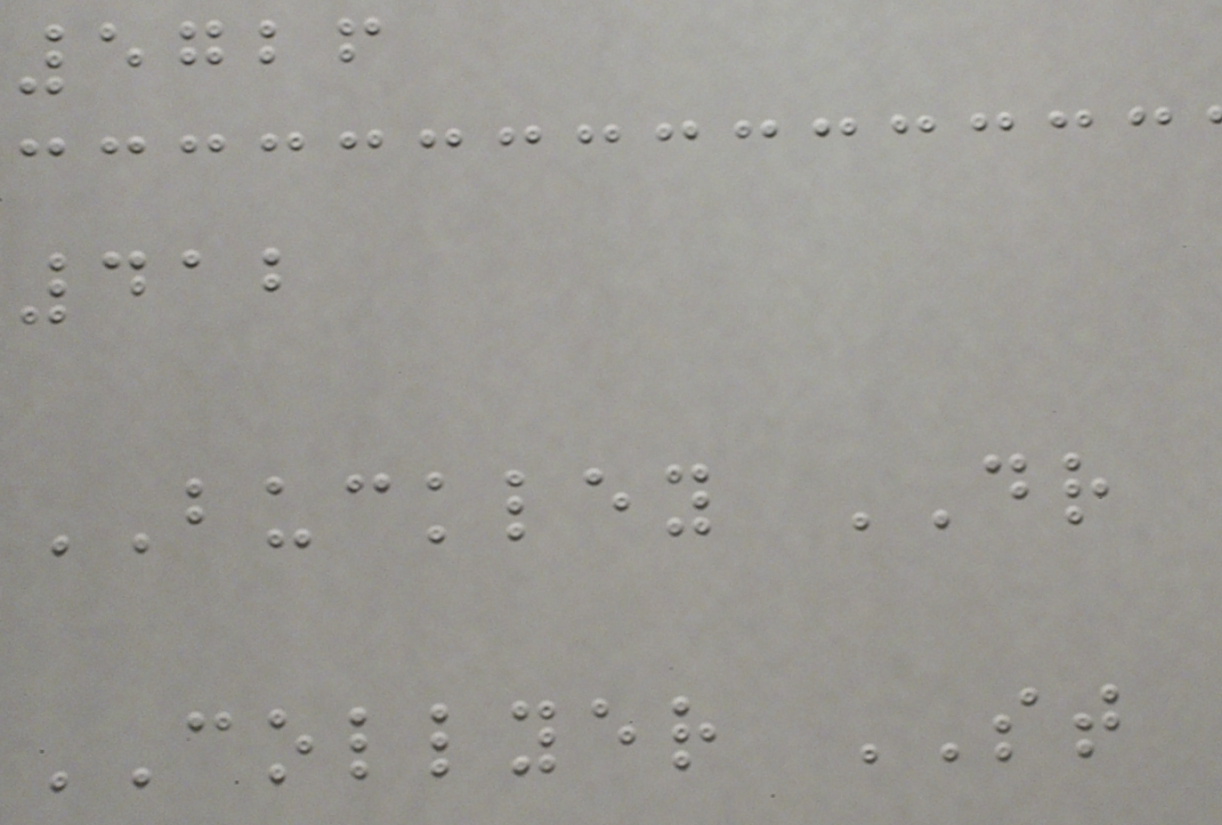5726
412
BUCKLEY DR
COLLYER ST
